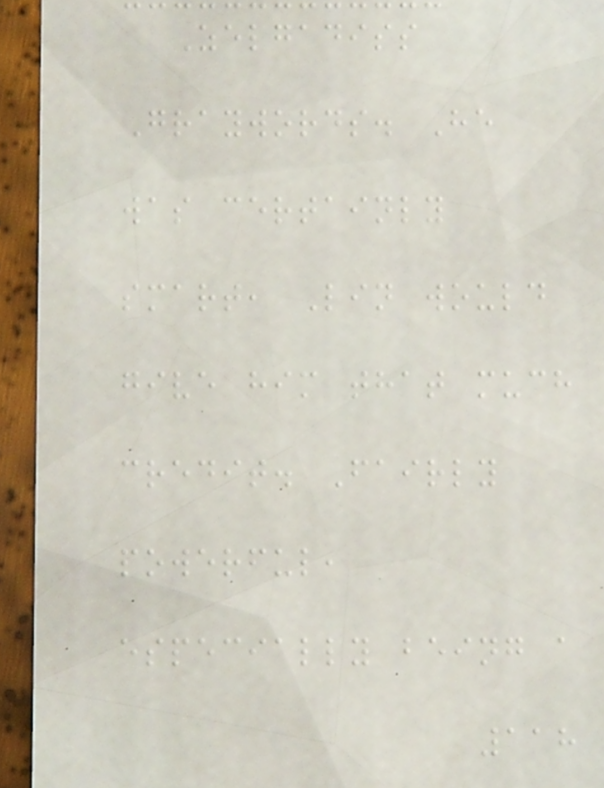Zelgadiss
Graywords. He
was certainly
smart, Lin would
give him that much
credit. Fairly
powerful,
especially being a
118
